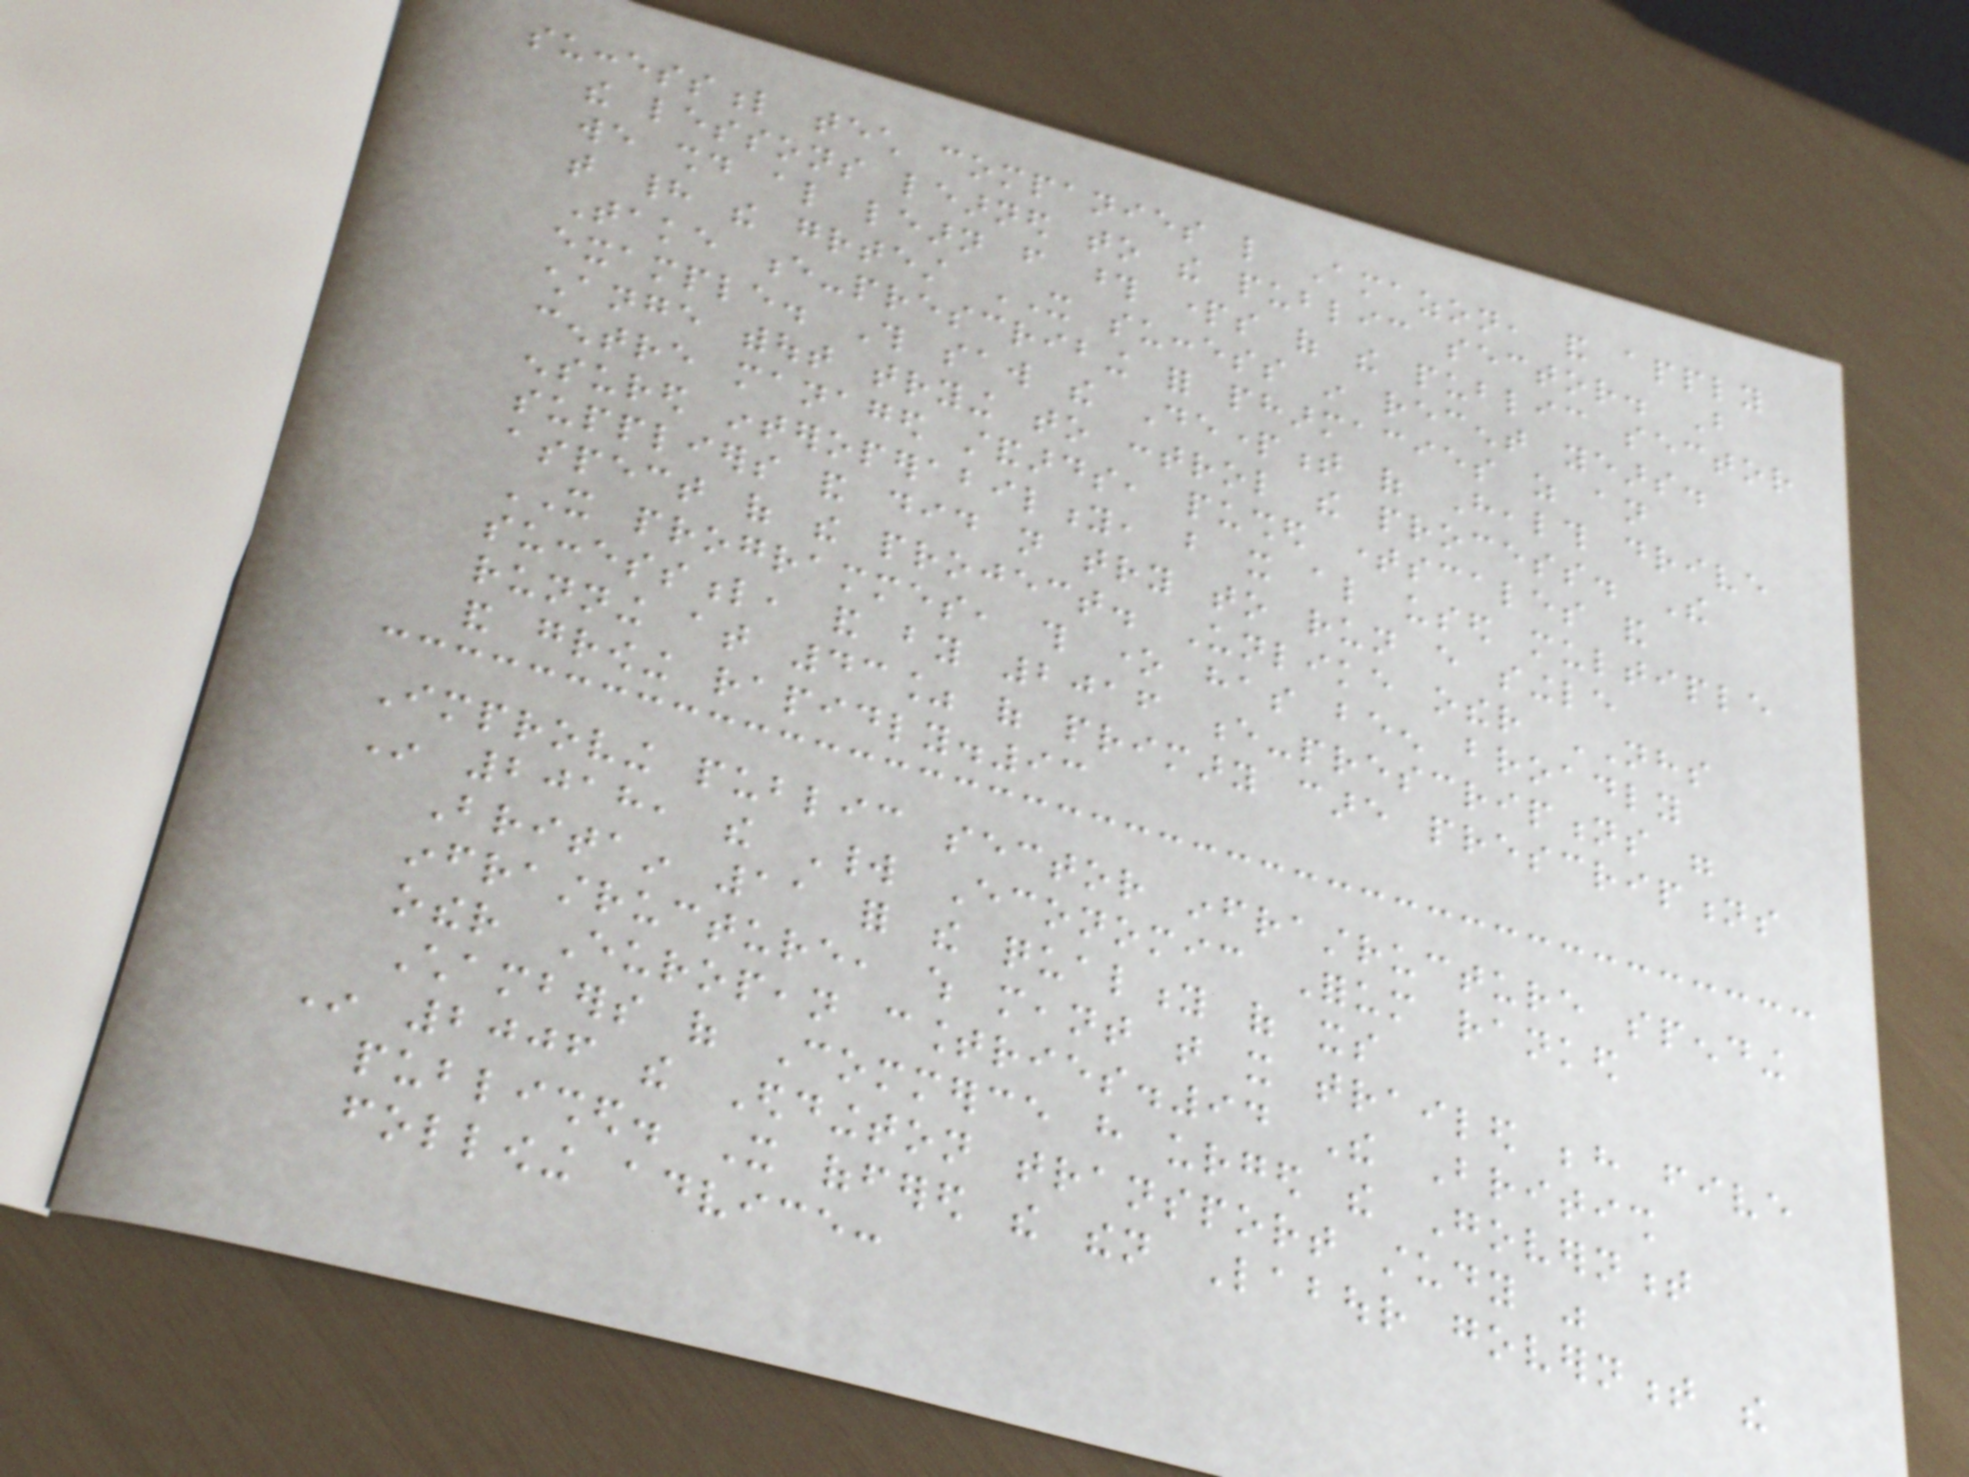successful tech companies like Amazon, and apply
the lessons learned to the public sector. But
we should also learn from those parts of the public sector
that had the greatest IT success in recent years.
Take e-prescribing for pharmacies as an
example. This saw the Department of Health drive
change without trying to control the process. The
centre managed standards, pushed timescales and
ensured interoperability, but it also used multiple
suppliers and did not try to run every single
aspect of the project. Unlike other NHS
IT programmes, this one has been broadly
successful, and by 2016 e-prescriptions were
running at 43% of primary care prescriptions
and growing rapidly.93
Improving public sector infrastructure spending
In 2018, the World Economic Forum ranked
Britain 11 for the quality of its
infrastructure, which meant that it trailed behind five
other European countries.94 The British
Chambers of Commerce have urged the Government
In 2006 the Eddington transport study was
published. It offered the then Labour government the
following advice:
